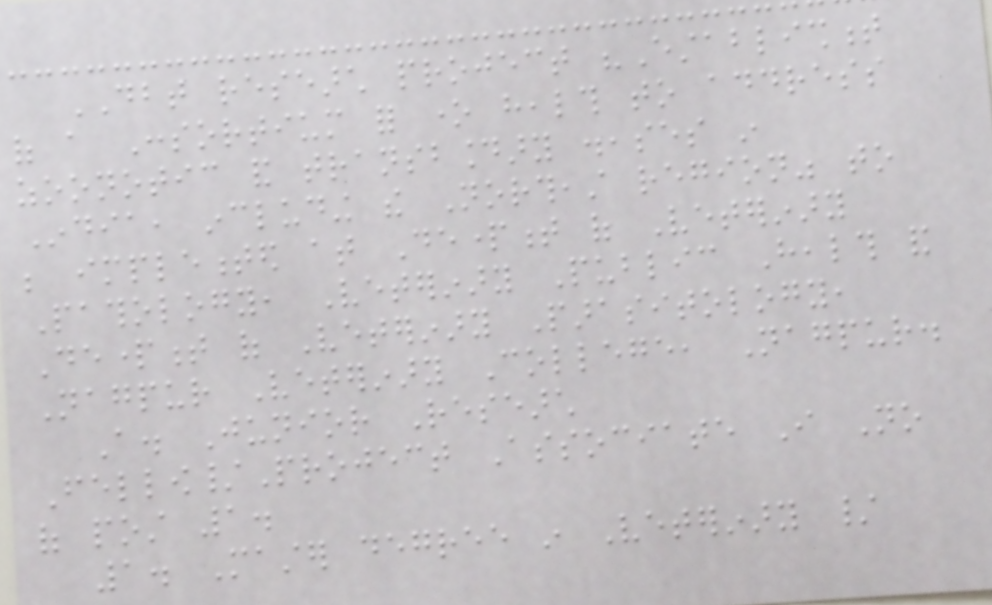DBT research project "Establishment
of a Consortium for one health to address
zoonotic and transboundary diseases in
India, including the Northeast region" to
be implemented at Department of Veterinary
Pathology, Veterinary Public Health and
Department of Veterinary Parasitology,
Nagpur Veterinary College, Nagpur.
A. Junior Research
Fellow/Project Associate I No
of post 1.
1. Master degree in Veterinary /
